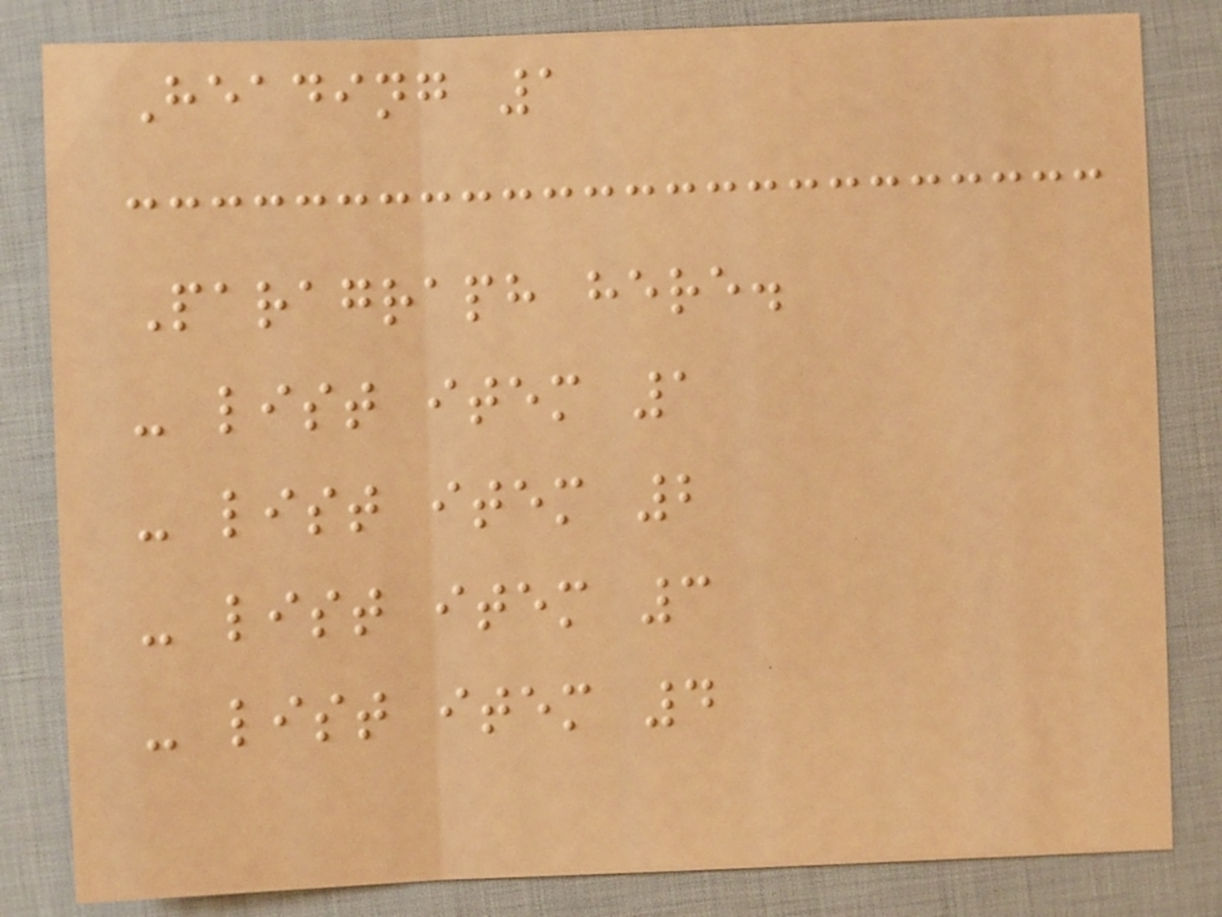Heading 1
Paragraph here.
- list item 1
- list item 2
- list item 3
- list item 4
